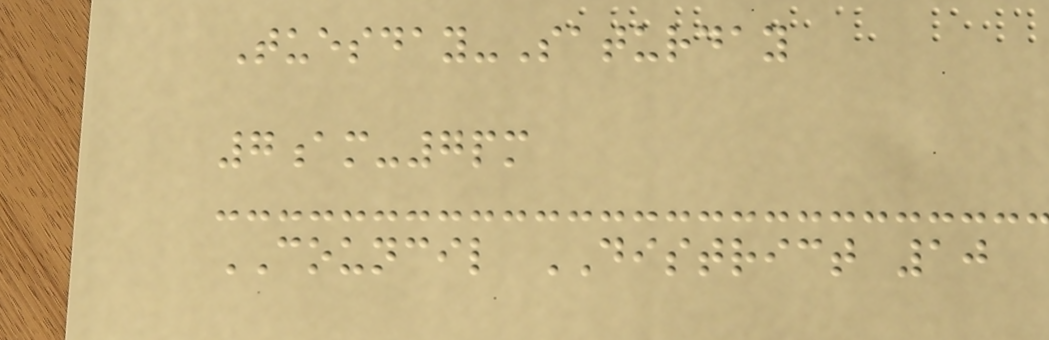Tuesday-Saturday
7am-7pm
COUNCIL DISTRICT 10
